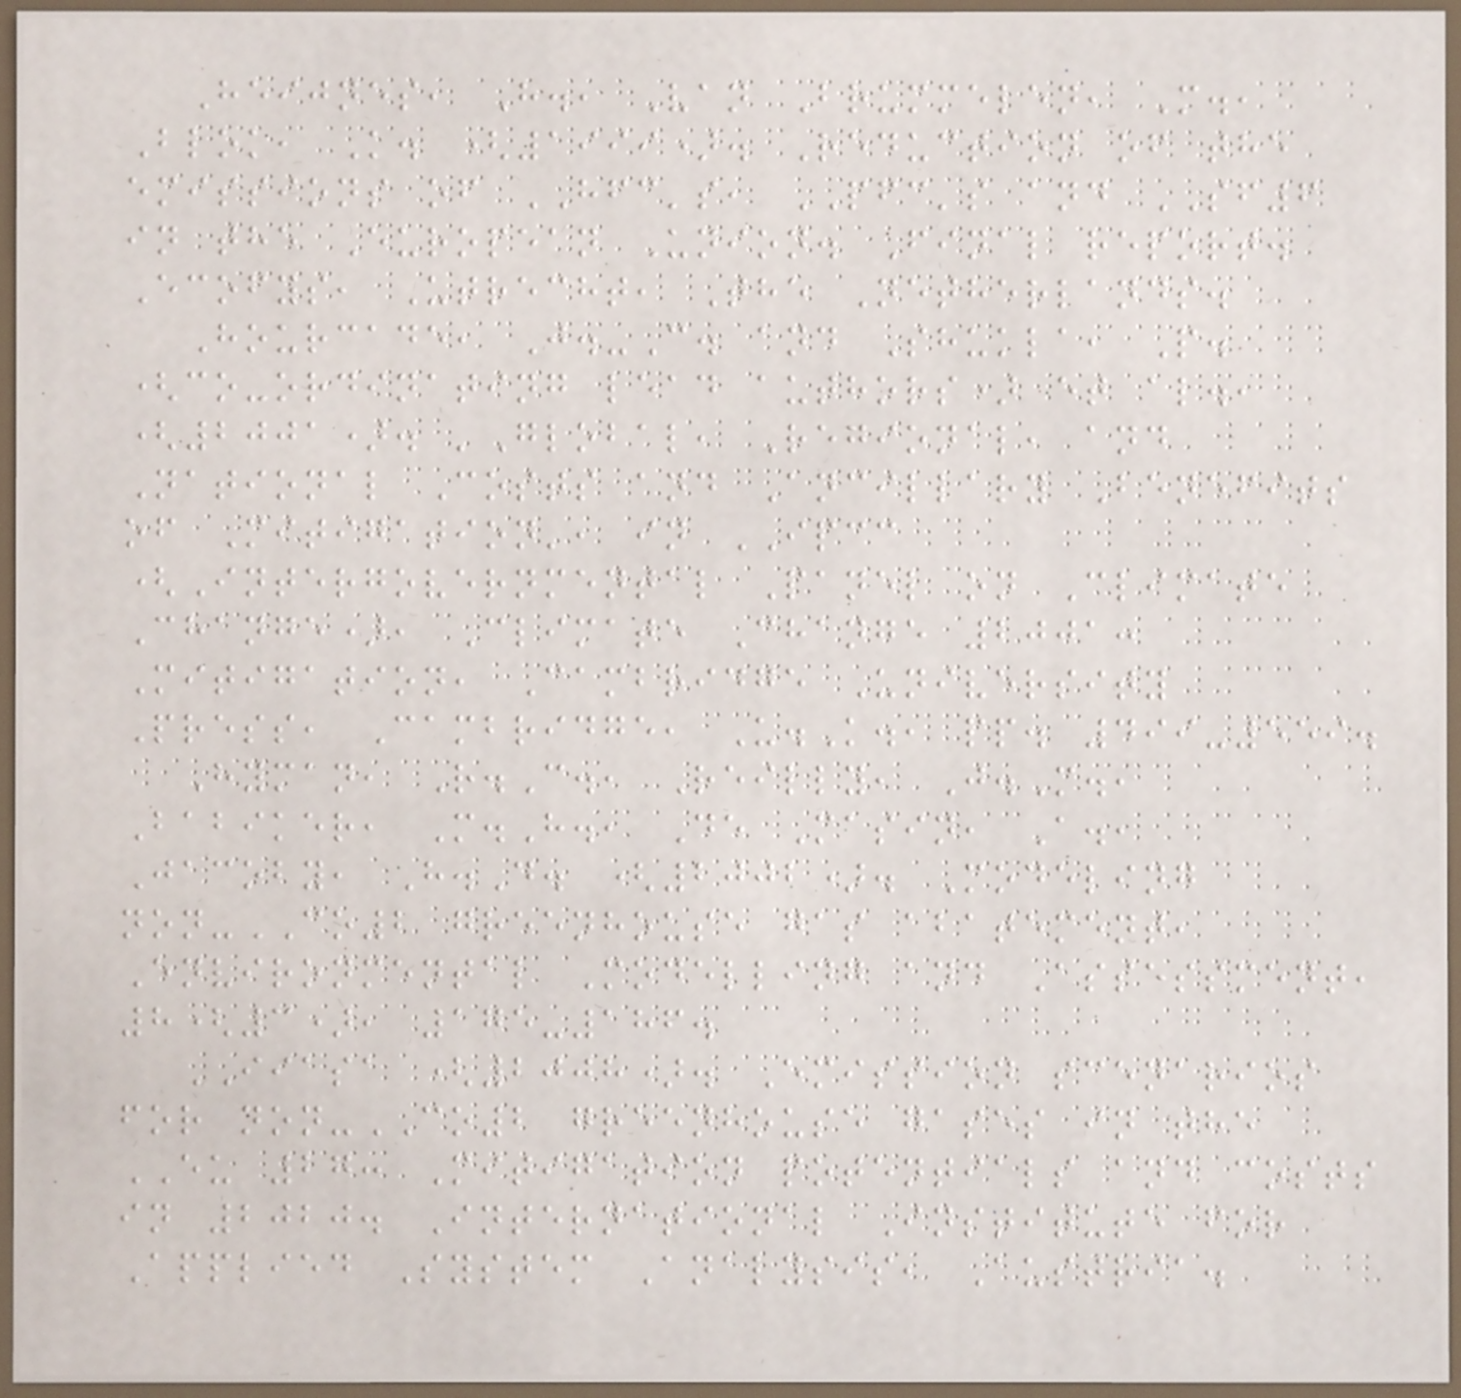Heijnes, H., Van Brummelen, M.,
Blok, K. (1999). Reduction of the
emissions of HFC's, PFC's and SF6
in the European Union. Final report.
Ecofys, Utrecht, The Netherlands.
Hourcade, J.-C. and Shukla, P.
(co-ordinating lead authors) et al.,
(2001). 'Global, Regional, and
National Costs and Ancillary Benefits
of Mitigation', in IPCC
(Intergovernmental Panel on Climate
Change), Climate Change 2001:
Mitigation, Cambridge University
Press, Cambridge, U.K., pp. 499-559.
Hyman, R.C., Reilly, J.M.,
Babiker, M.H., De Masin, A.,
Jacoby, H.D. (2002). Modeling
non-CO2 greenhouse gas abatement,
Environmental Modelling and Assessment,
8(3), 175-186.
IIASA (2008). Emission scenarios
for non-CO2 greenhouse gases in the
EU 27: Mitigation potentials and costs
in 2020. International Institute for
Applied System Analysis, Austria.
